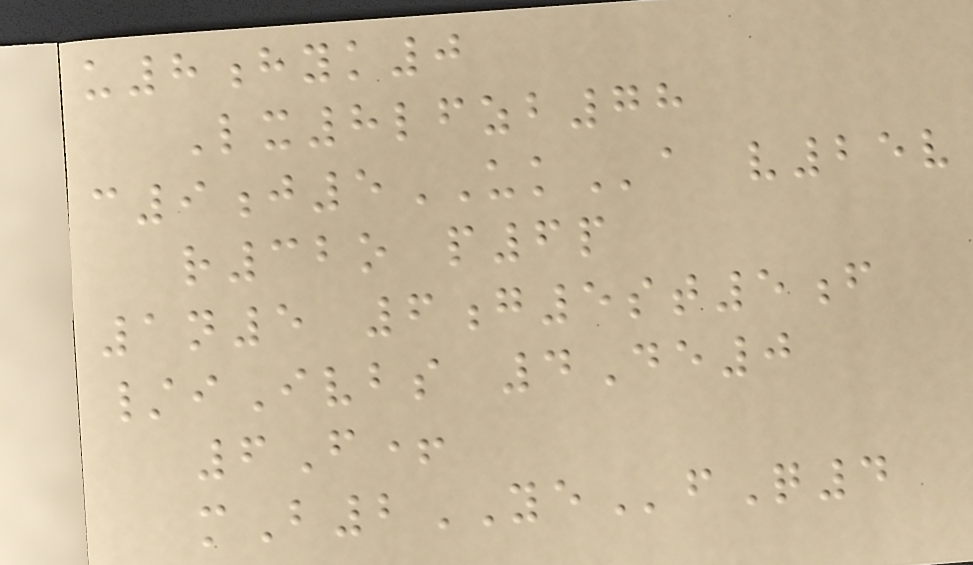u8hyk0
Lx8lfzb78
c9j5UKa v25v
r32o p6p
1n5 6g5st5f
/iIvbs 4De0
6F+
mB2YEfQ4
